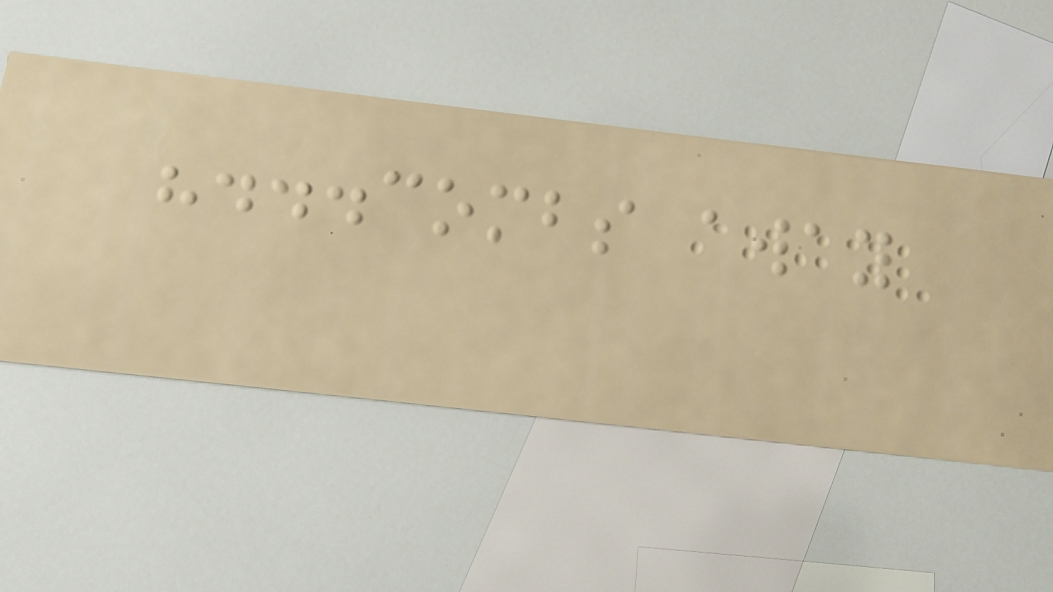"...combs away
